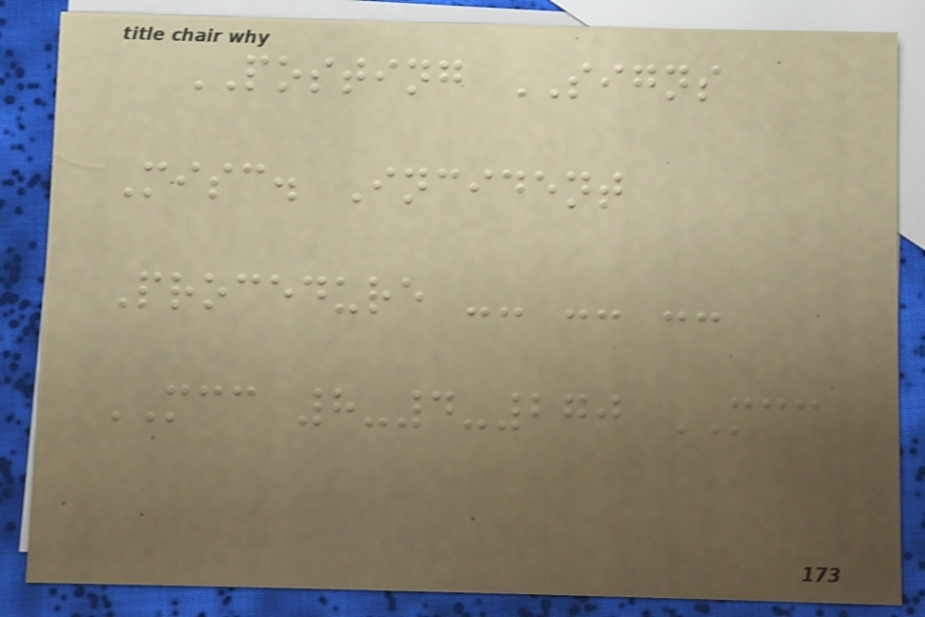POSTING SIGNS
Misc. Incident
Procedure -- -- --
MCC 8-4-270 MCC
